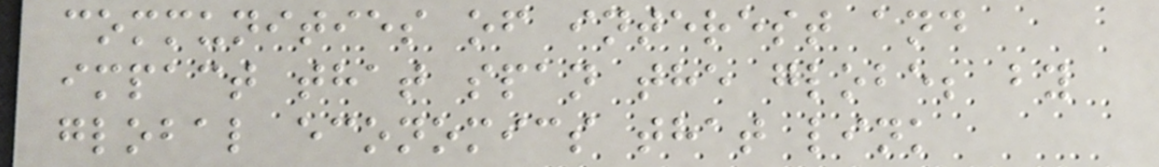communities of interest and
impact that span the globe; by
global economics that link
